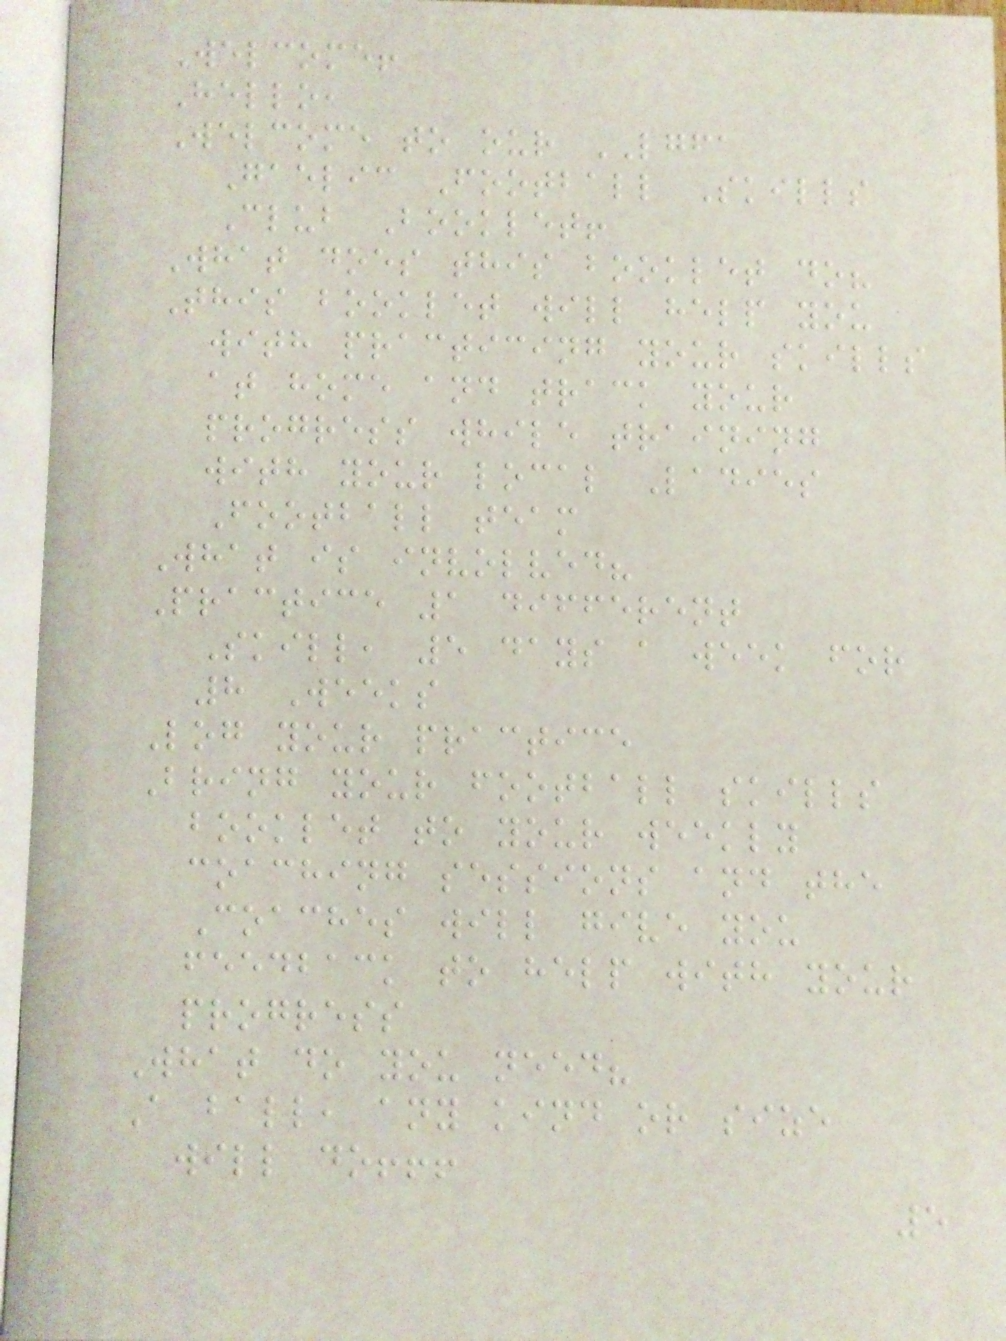Welcome!
Hello,
Welcome to our LGFA
Gaelic Football Skills
Club Booklet!
What does this booklet do?
This booklet will help you
with practicing your skills
at home and track your
progress while training
with your local Ladies
Football team
What is involved?
Practice 1 different
Skill, 5 days a week for
8 Weeks
Log your practice
Bring your football skills
booklet to your weekly
coaching sessions and the
Coaches will give you
feedback to help with your
progress
What do you need?
A ball, any kind or size
will do!!!
5
